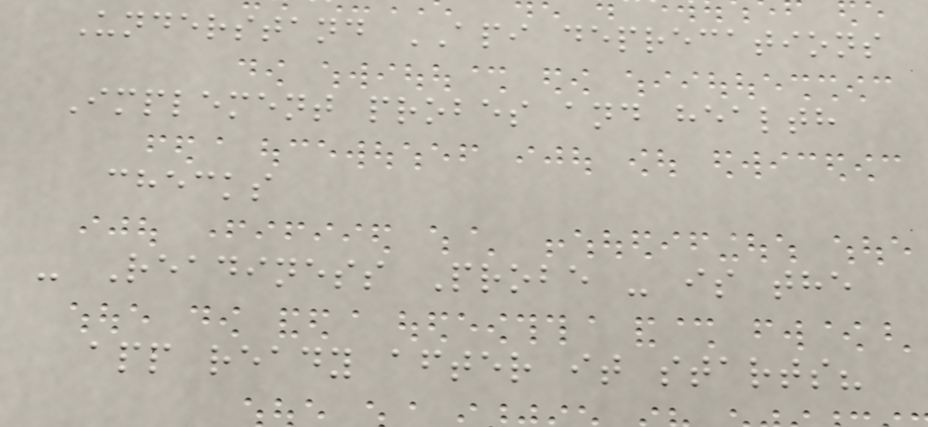Understand API deprecations
Implement probes and health
checks
- Readiness Probe - is the
app ready after it starts?
